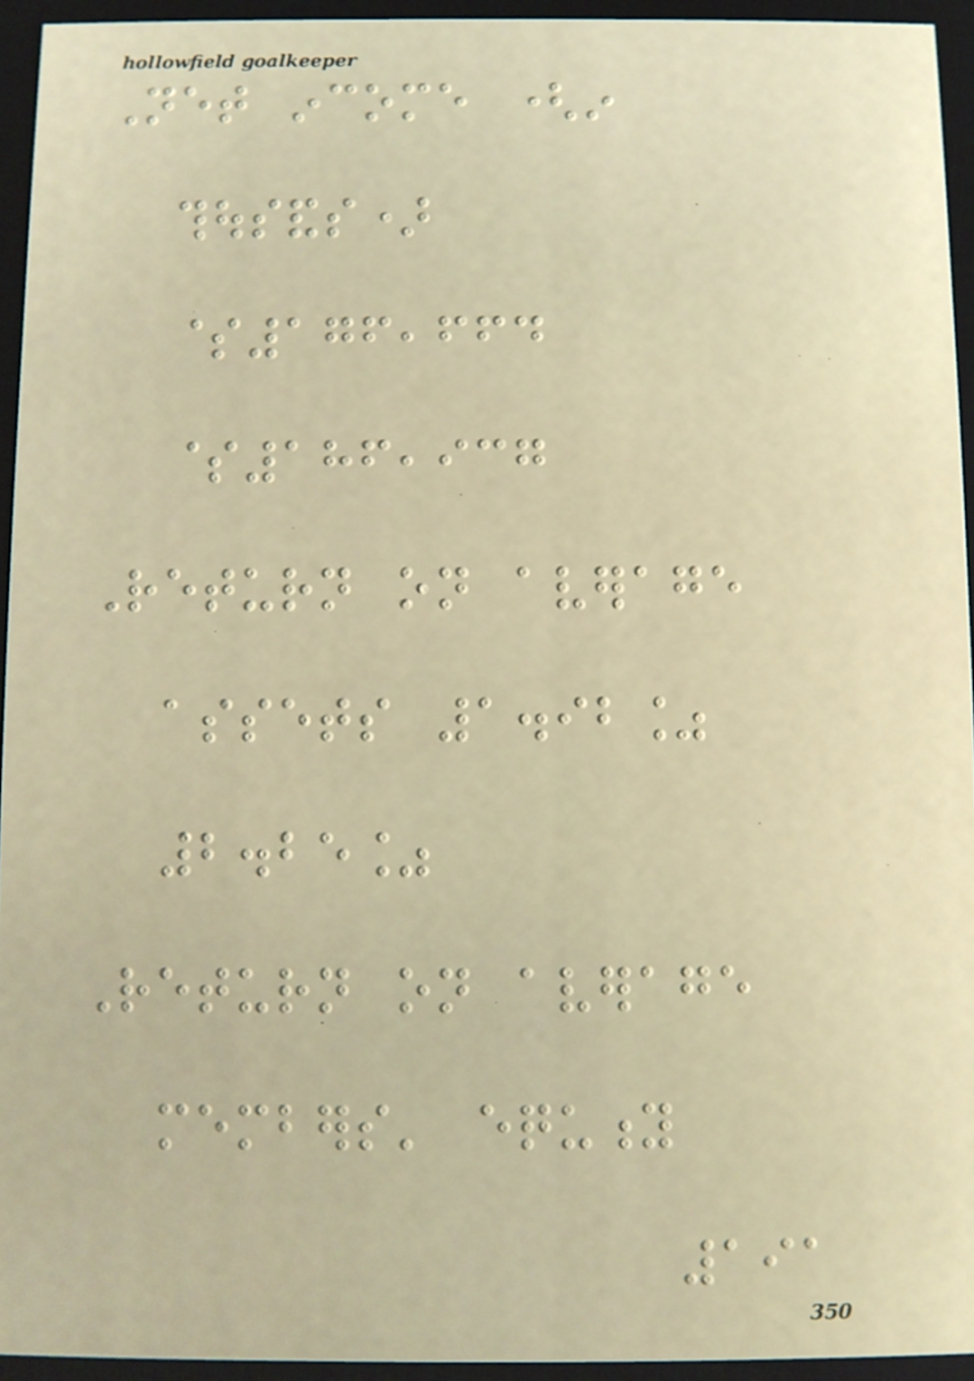Net income (in
thousands)
$176,664
$186,937
Return on average
assets 1.92%
2.25%
Return on average
members' equity
191
